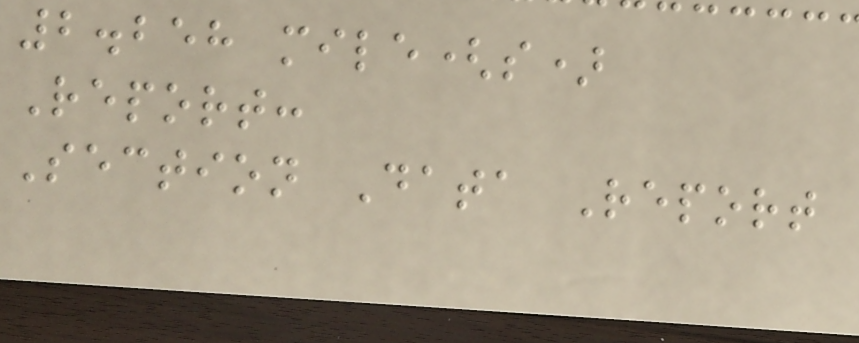2.258 mile(s)
Report:
Section Data Report
